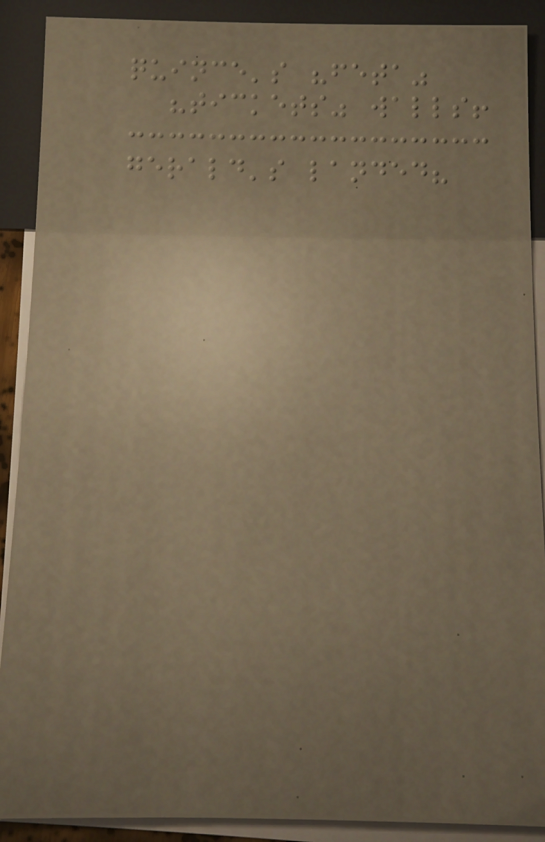quince's "feta"
"tickets" walls!
gerald's landed?
